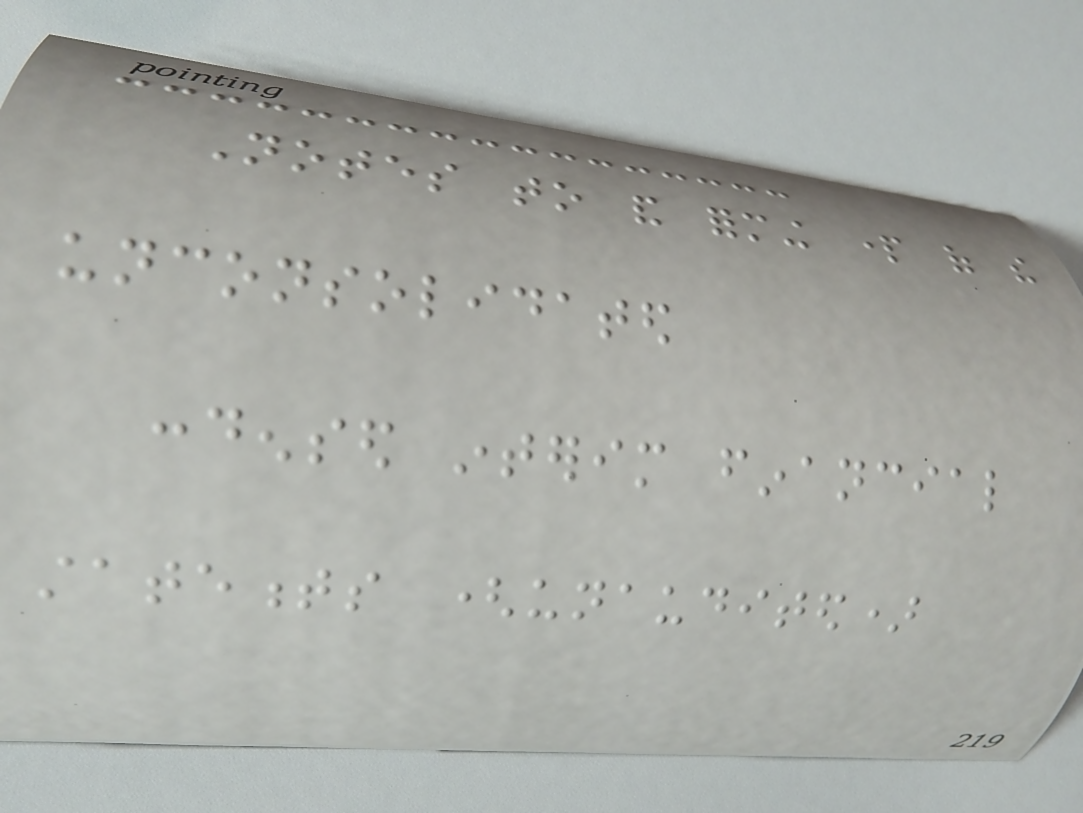Notes to and forming part of the
unconsolidated
condensed interim financial
statements (unaudited)
